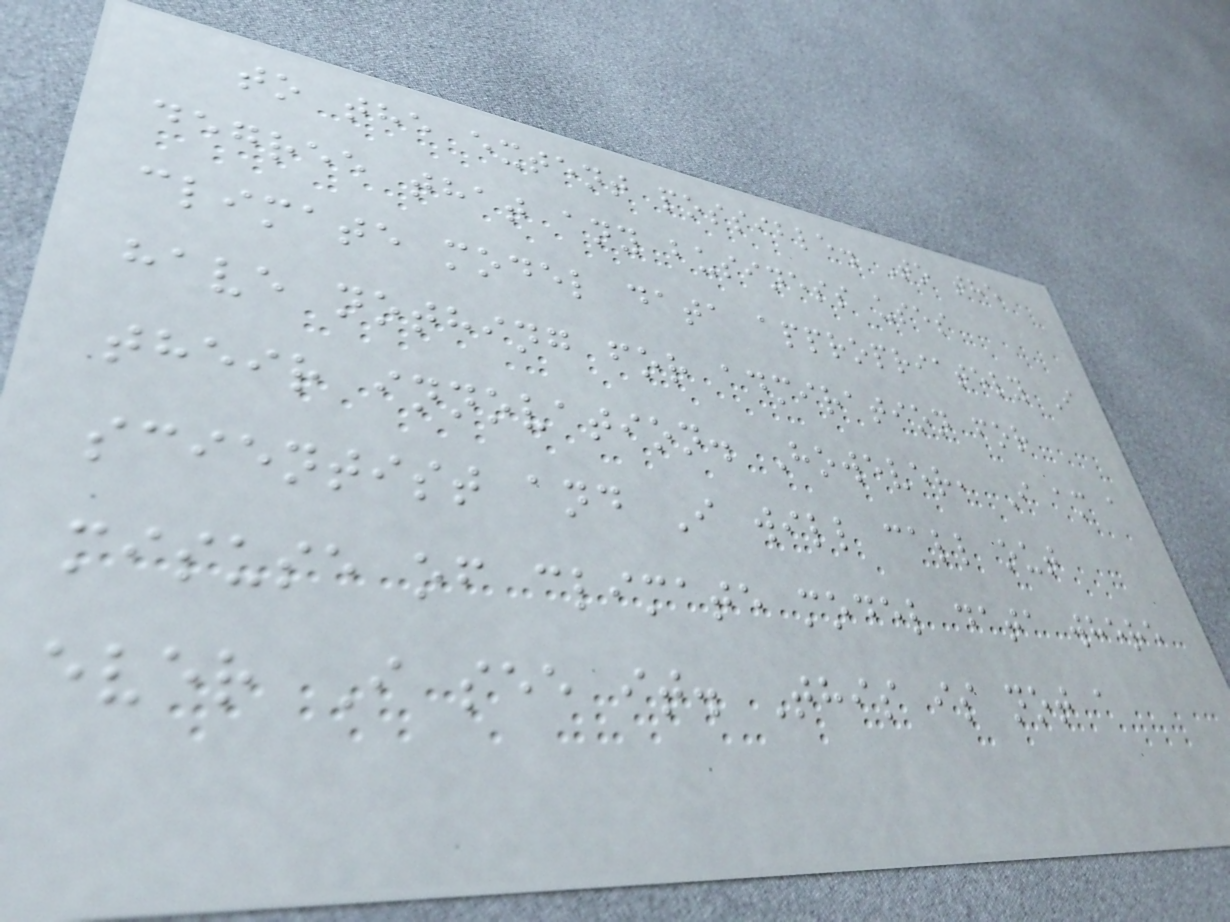to the extent possible. To the
degree that any business uses
climate model data appropriately I
have nothing for admiration for
their innovation. However, I am a
scientist and I will call out
misuse of climate model data where
ever I see it. This is not a
